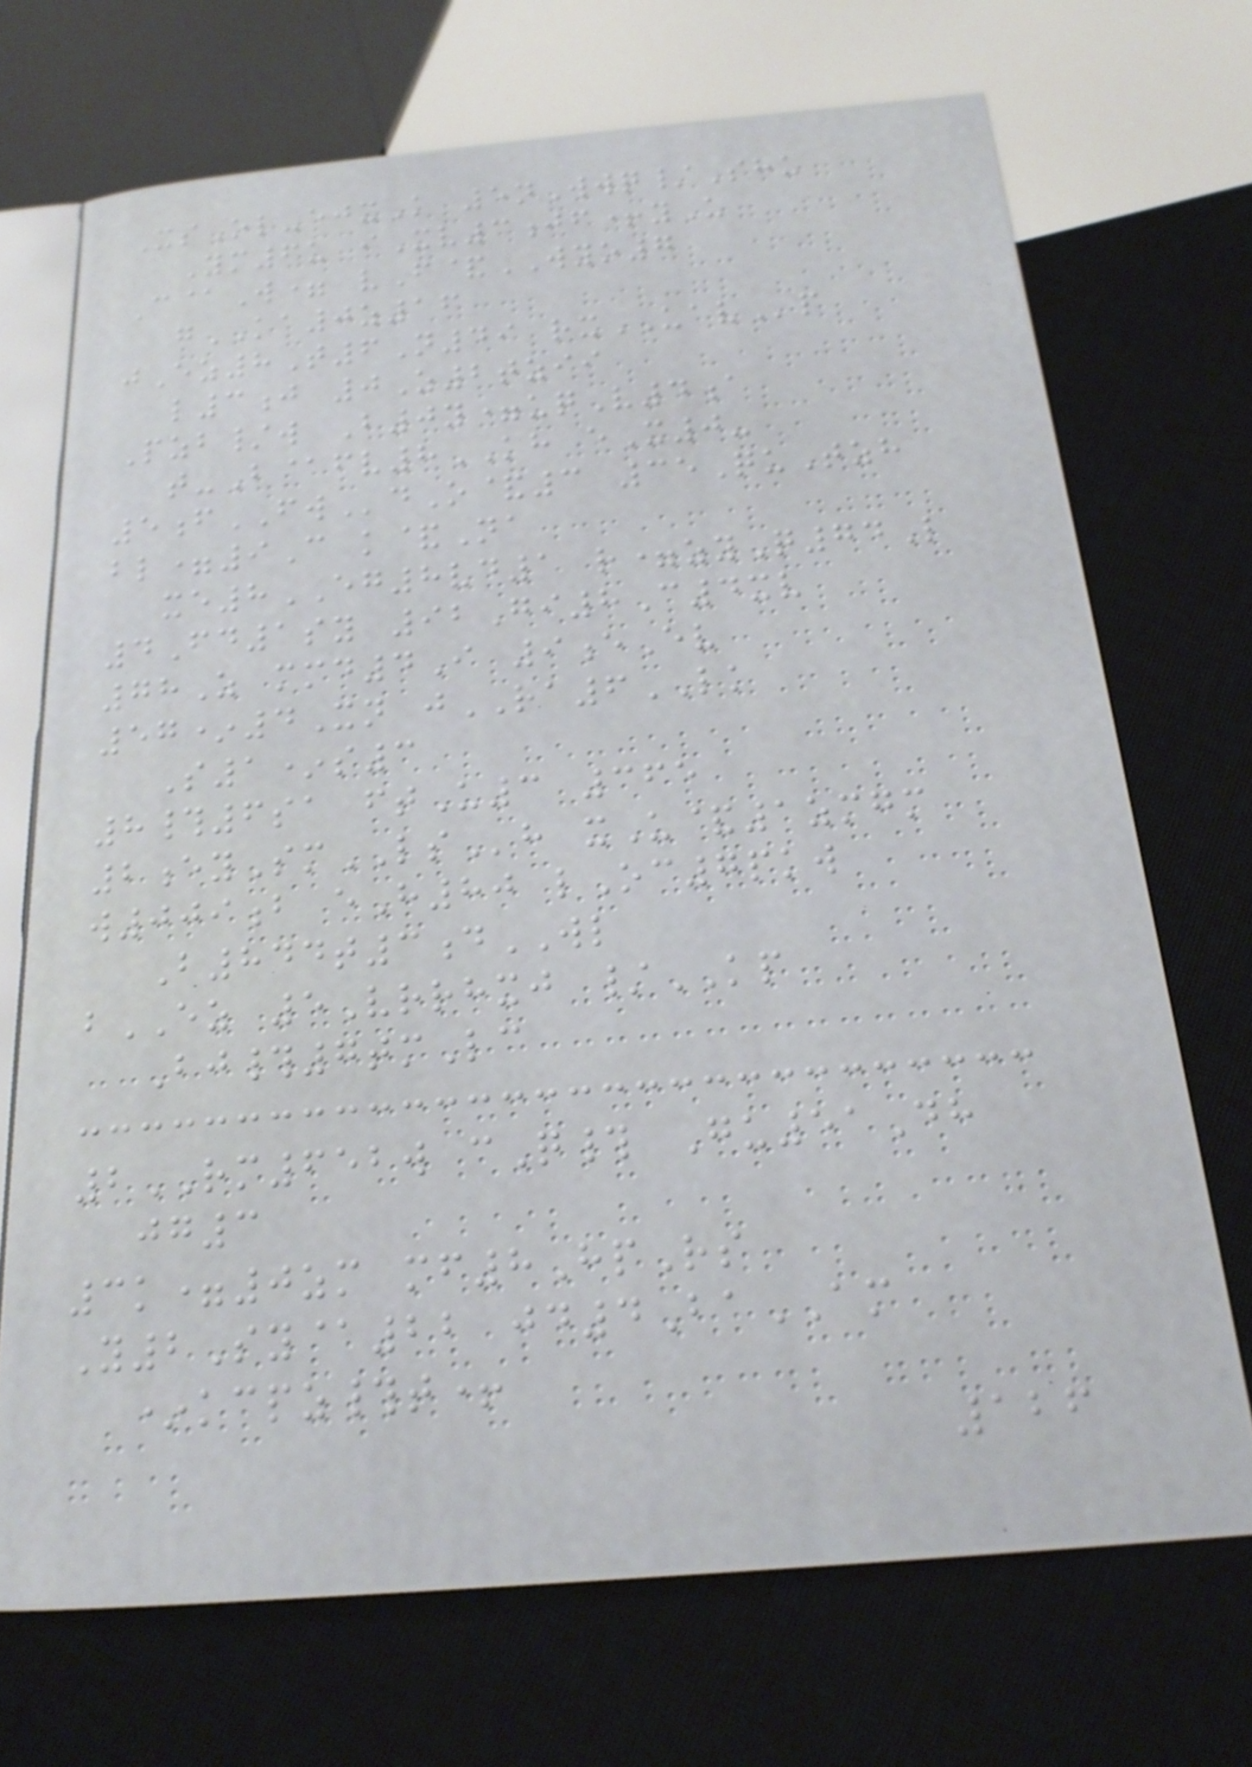XsOl-ejxK 5nWwq/Shu
Ym6u iXv3jf+yU
C@W= vF&WYO7
gKA0z16
jEz8T6N49 rxUAVp
l3j 0Z2tzii
Pzb/w B0y=uqV4a
t-B@fv8KH eX0-
5fFWdO&3 35QuTzh
bl=9C k&Na
xe8EG8vd1 r=zyQ74L
4Fd1sy 92Gi8C4xv
78Z mmd4I 9eEv
57*4Xn jRA6LK
S1*s3
8#6sa ftU3 365
2eySmLSh xU&1zmgm
w009b eH80 lOc7pkw
B844t3dWL
bEZ 5Vrrhxj /KP
Bj#7tmLc
2RM652w cQ# Gu51Dh
jg3
3k=0zm mf8HpRs
Y2Sy@22 jd4BaAM
*kcpz#t+
126
